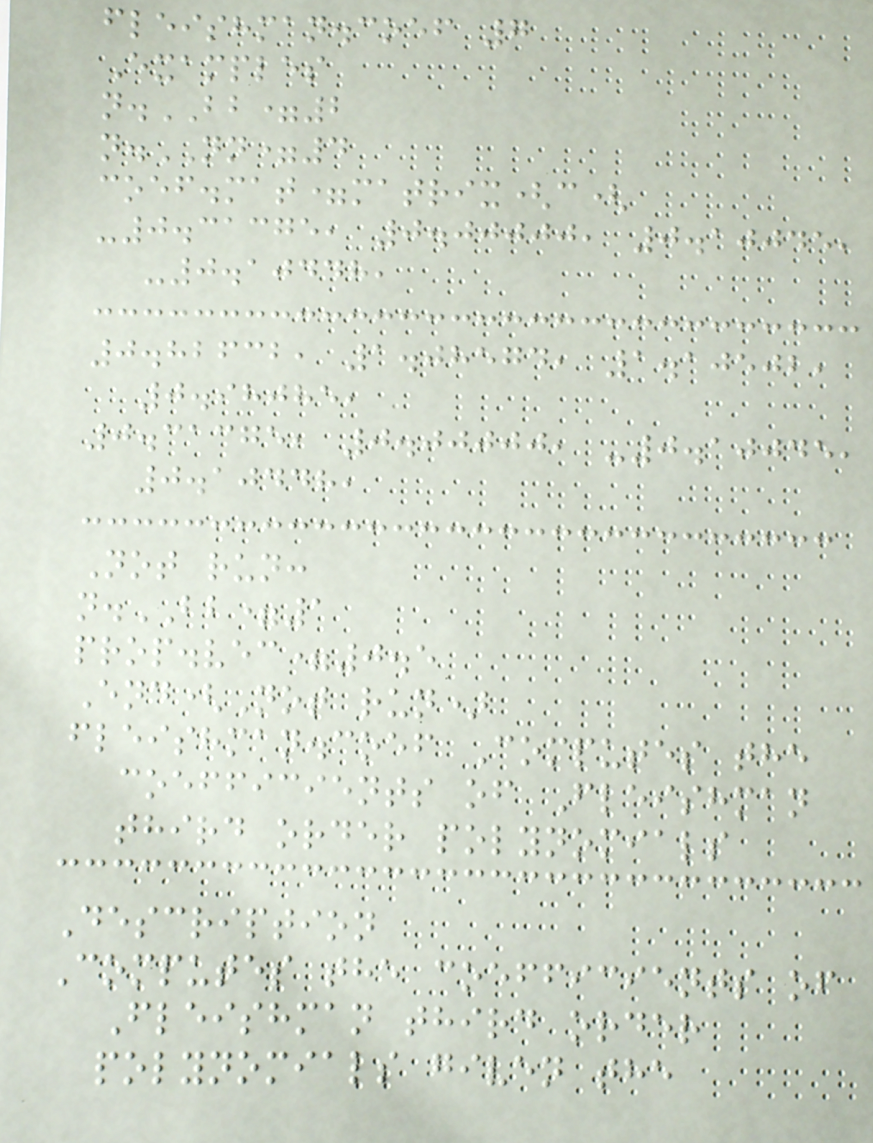fleishman.coef 7
Examples
n.BB=2
n.NN=4
coef.mat=matrix(c(
-0.31375, 0.00000, 0.10045,
-0.10448,
0.82632, 1.08574, 1.10502,
0.98085,
0.31375, 0.00000, -0.10045,
0.10448,
Not run:
n.BB=1
prop.vec=0.5
End(Not run)
fleishman.coef Computes the
coefficients of Fleishman
third order polynomials
Description
Computes the coefficients of
Fleishman third order
polynomials given the
